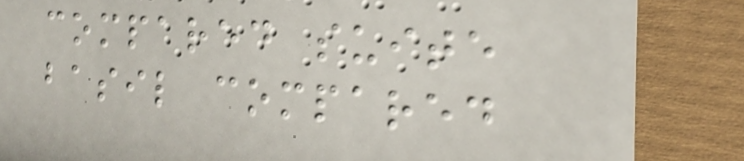compared suite
basil compared
